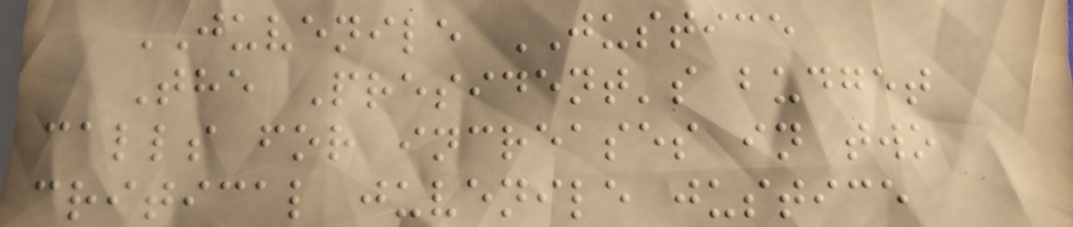JUVENILE JUSTICE
The President's budget
calls for increases in two
critical juvenile justice
